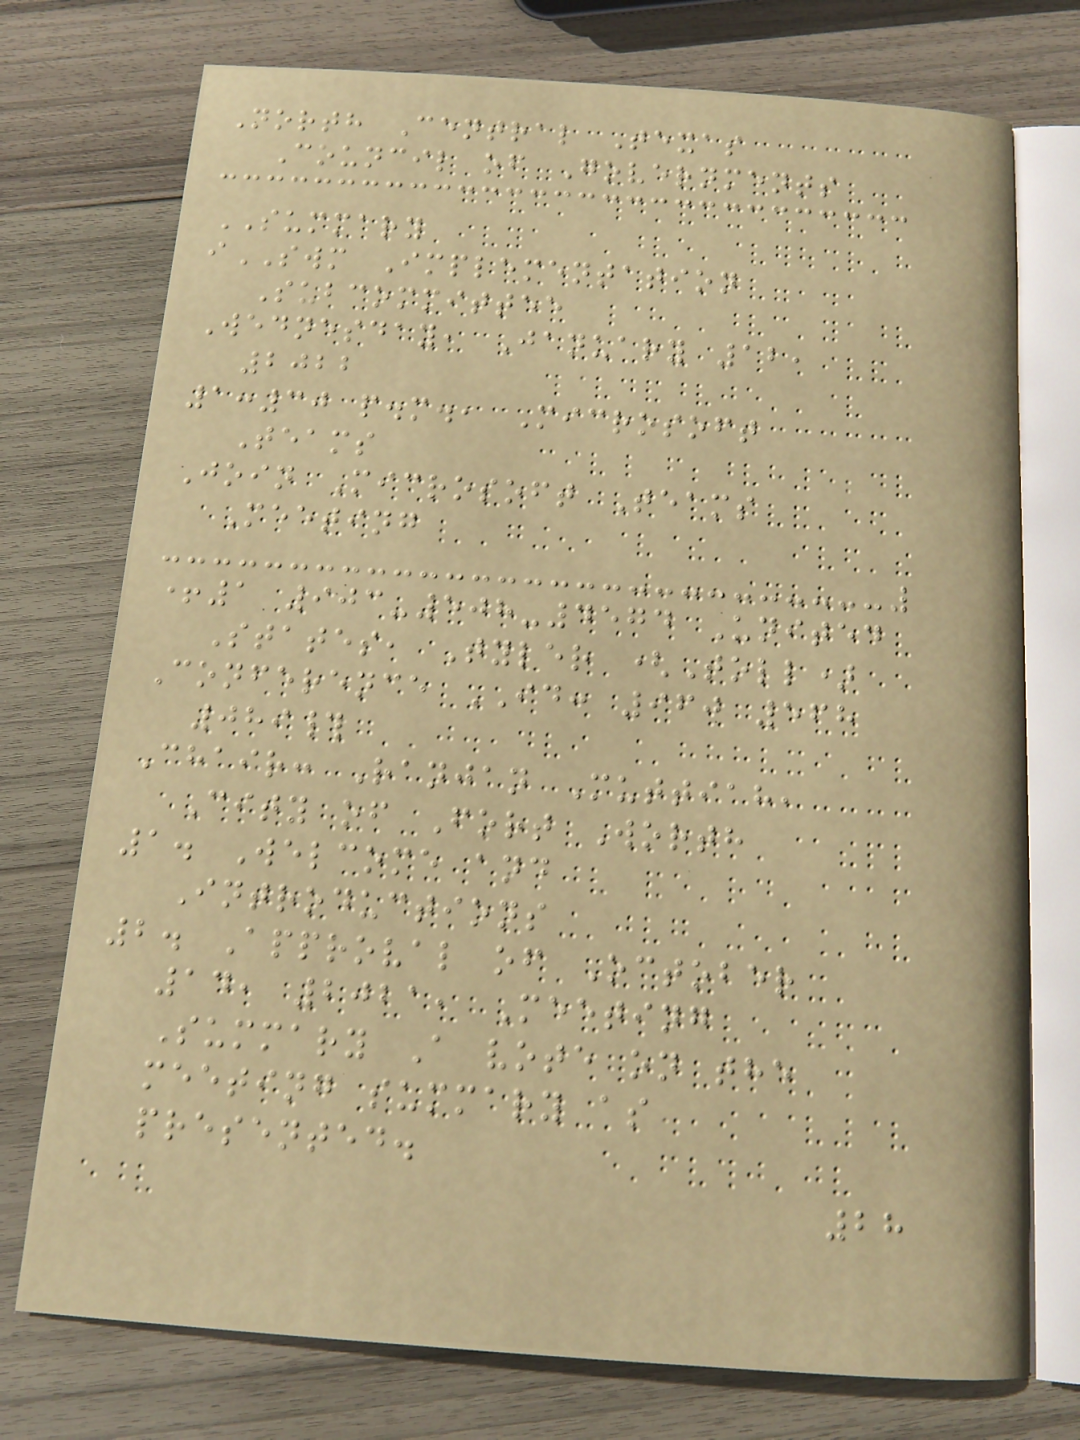North Central Texas
Council of Governments
SUMMARY
iSWM Implementation
Subcommittee
Wednesday, January 12,
2022
1:30 p.m., Microsoft
Teams
Join Microsoft Teams
Meeting
+1 903-508-4574 United
States, Tyler (Toll)
Conference ID: 960 568
089#
Chair: Ranjan Muttiah,
City of Fort Worth
1. Welcome and
Introductions
2. Approval of October
14, 2021, Meeting
Summary A vote on the
meeting summary as
presented.
28
